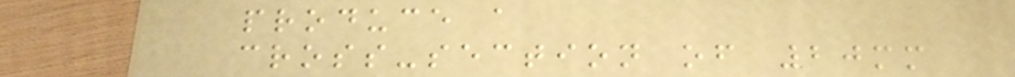produce a
cross-section of 20mm
